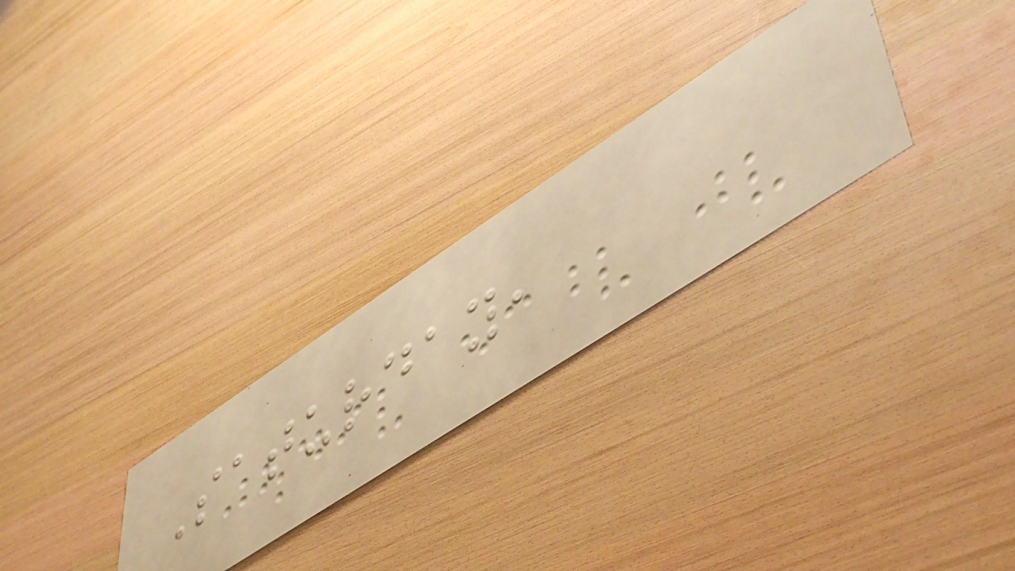Saturday,
